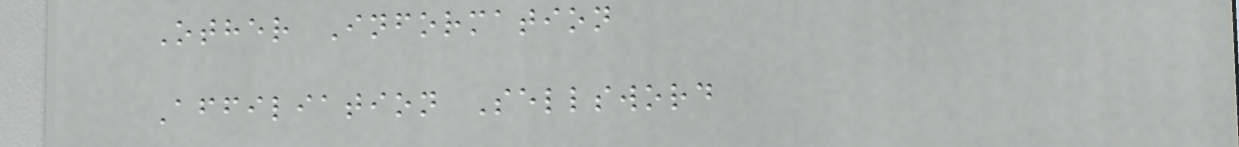Other Information
Affiliation Sellsword
